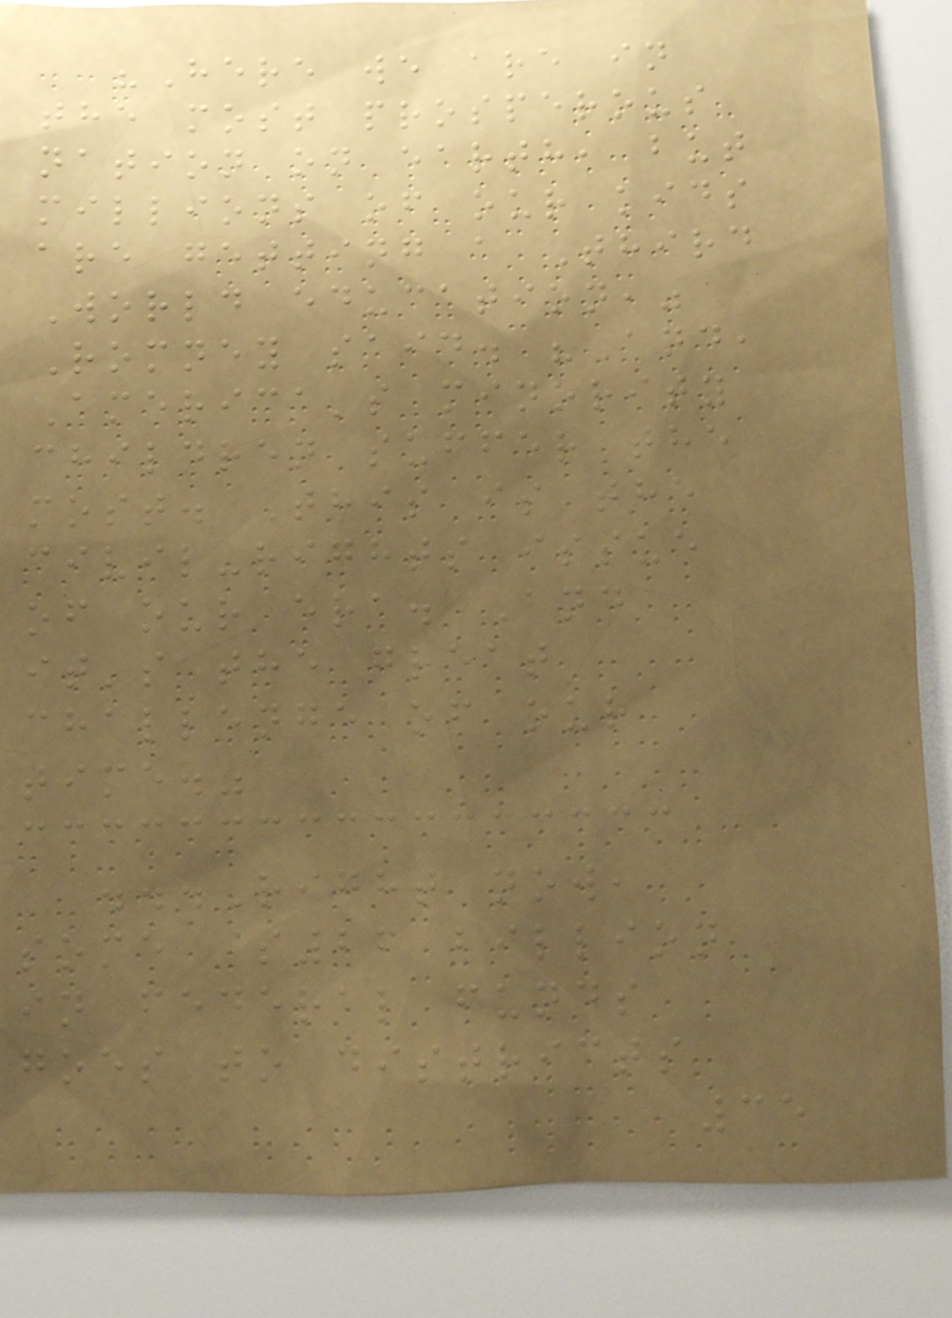"Here we are in
the most prosperous
nation on earth, but
millions of our kids
are getting a Third
World education,"
Romney said. "And,
America's minority
children suffer the
most. This is the
civil-rights issue
of our era. And
it's the great
challenge of our
time."
...Right now,
some $26 billion
in federal funds
goes to districts
35
